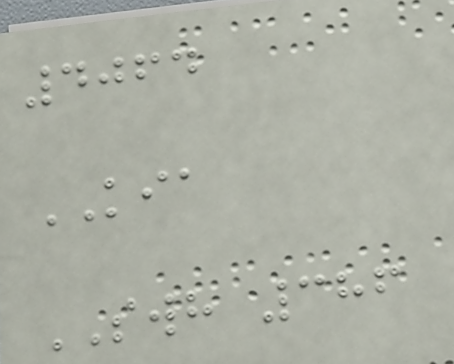4064
KIA
SWH 386
